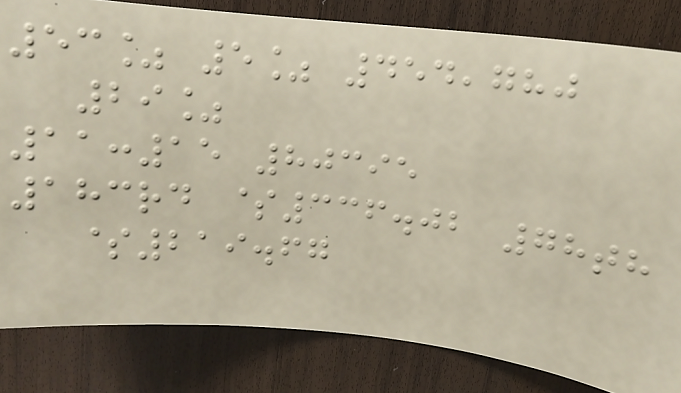53% 5% 454,780
29%
11:15 80395
183rd $336.02 78th
$219.67
